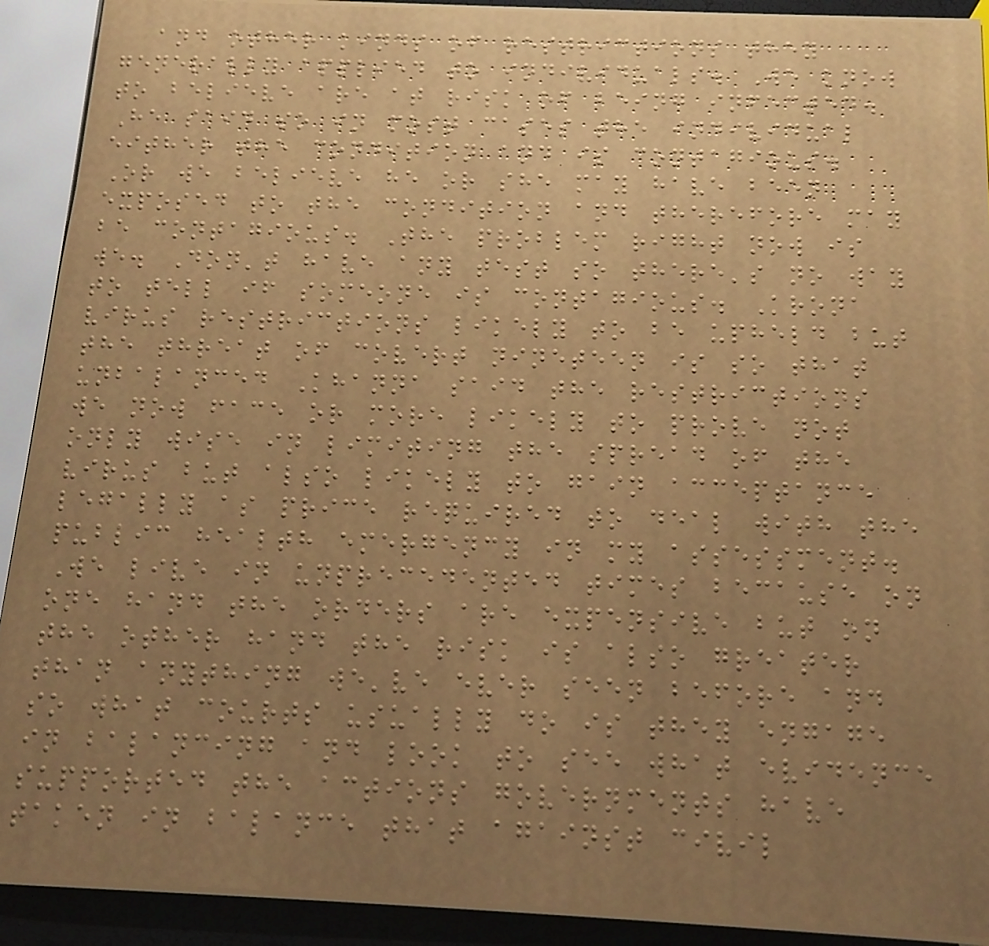and other kinds of restrictions they
generally applied to individuals. We know
to believe are at risk of being infected.
He said so in most cases the individual
either the condition and is contagious.
Or we believe he or she may have been
exposed to the condition and therefore may
be contagious. The problem right now is
we. Don't have any test so there's no way
to tell if someone is contagious. Krona
virus restrictions likely to be upheld but
the threat of covert nineteen is so that
unbalanced Khanna said the restrictions
we now face or more likely to prove not
only wise in limiting the spread of the
virus but also likely to gain acceptance
legally as price required to deal with the
public health emergency in my assessment.
We live in unprecedented times because on
one hand the orders are expensive but on
the other hand the risk is also greater
than anything we've ever seen before and
so what courts usually do is they engage
in balancing and look to see what evidence
supported the actions governments have
taken in balance that against civil
